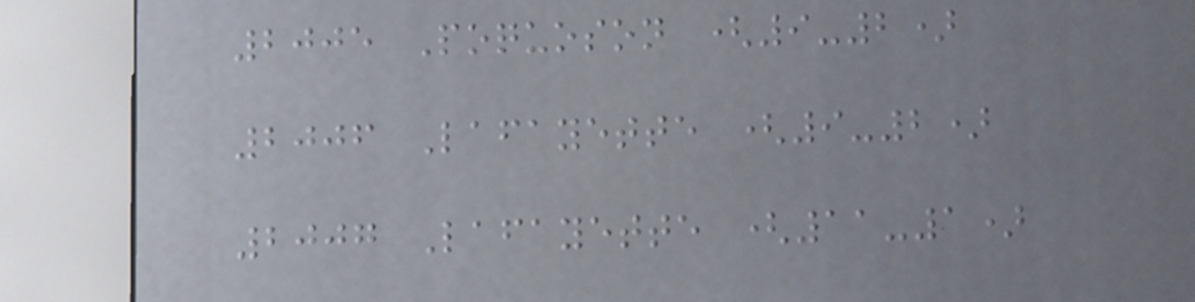2005 Poquoson (9-2)
2006 Lafayette (9-2)
2007 Lafayette (11-1)
